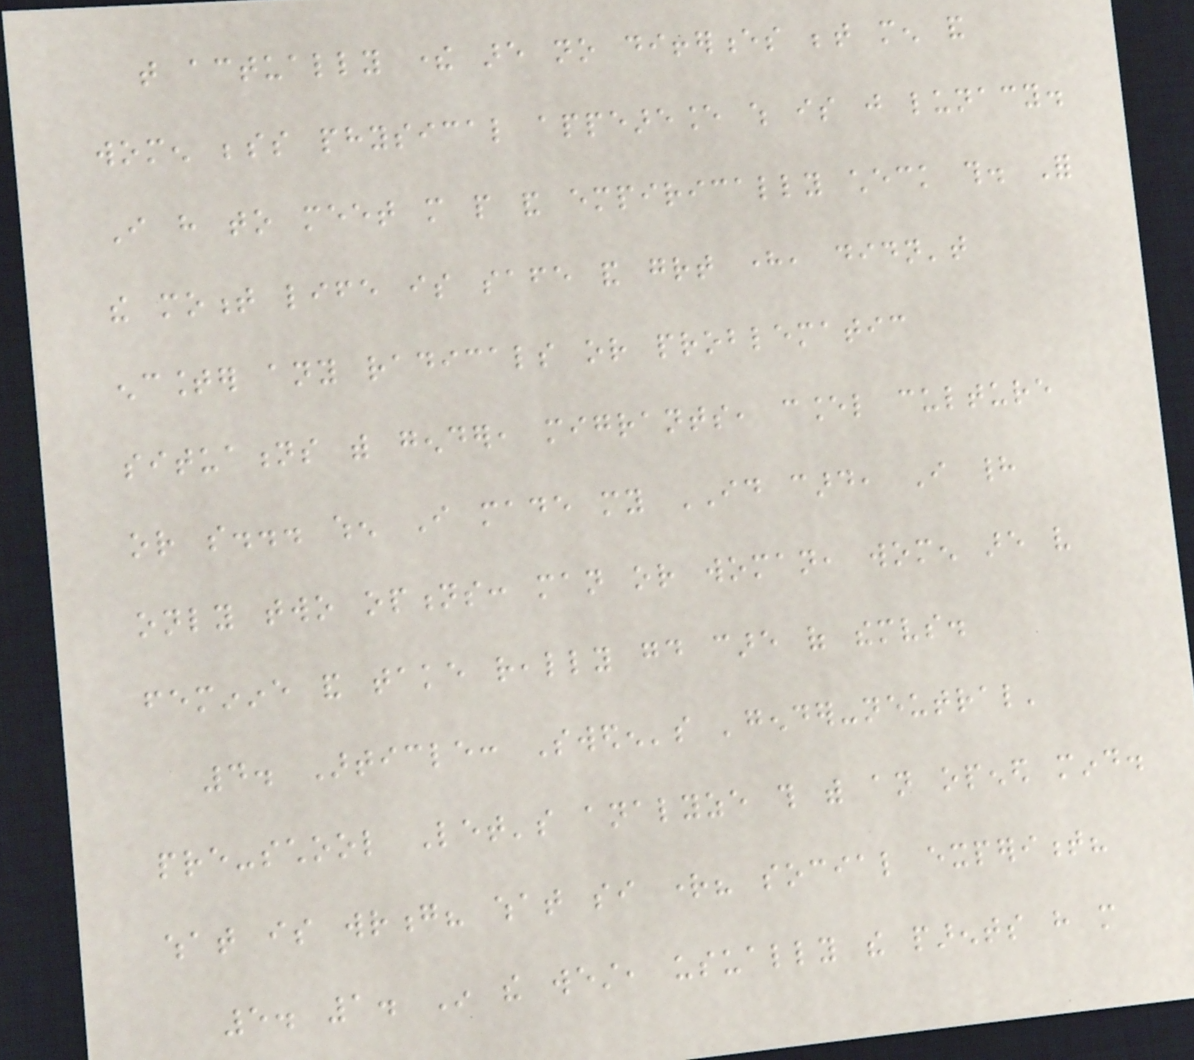that actually there are no differences between men and
women besides physical appeareance which is just lunacy.
I have to meet more people and empirically check this. For
the moment life is safe and great here, didn't
encounter any radicals or problematic
situations with gender, migrants, cancel culture
or so... when I made my ID card, I had
only two options: man or woman, women are very
feminine and take really good care of themselves.
4. Article: Sweden's 'gender-neutral'
pre-school Let's analyze this with an opened mind.
what is wrong? what si right? social experiment?
5. 1. In the west, usually the parents have more
